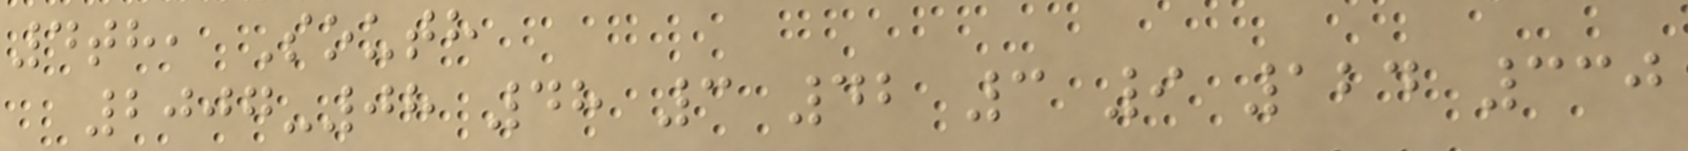4th, South
2007-08 48 3 42 3 9 124 330
